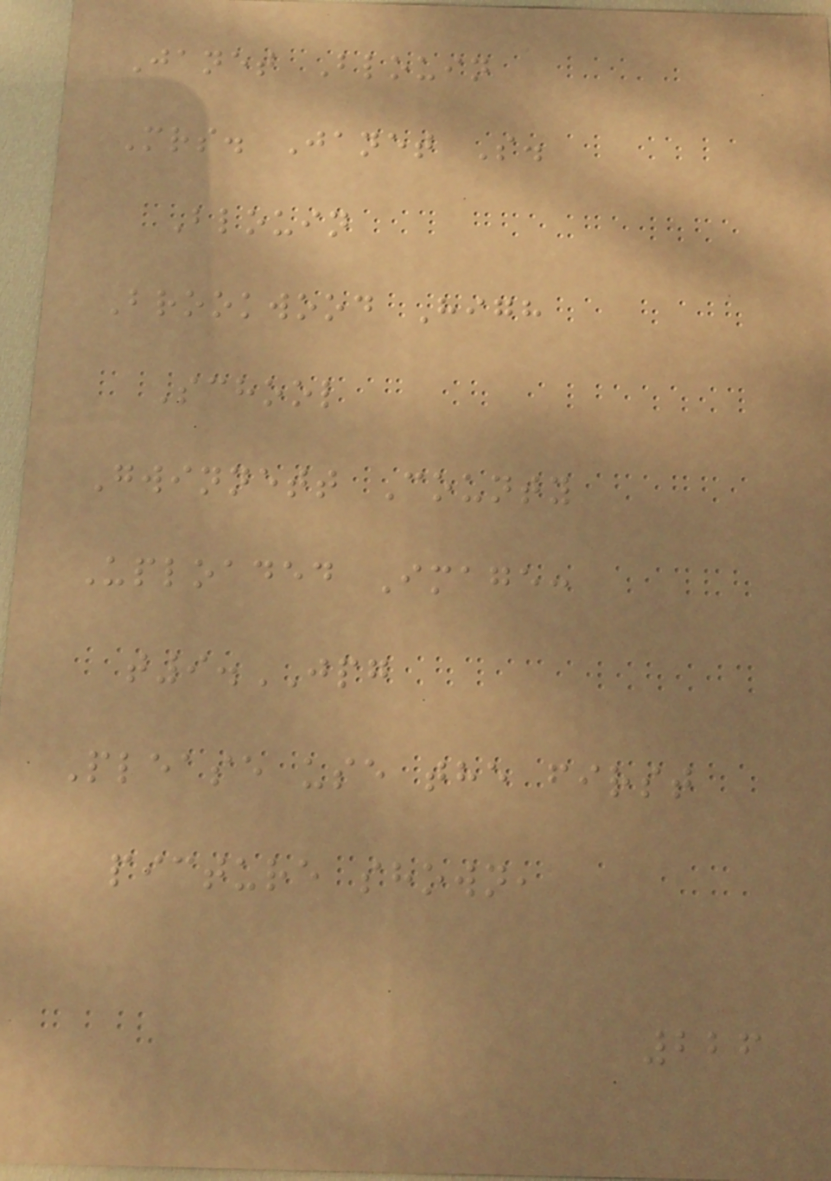Janet Blouin
Mrs. Janet S.
Blouin
Brookwood High
School
Gwinnett County
Uploaded Image:
t9.JPG
Please use the first
picture shown,
226
